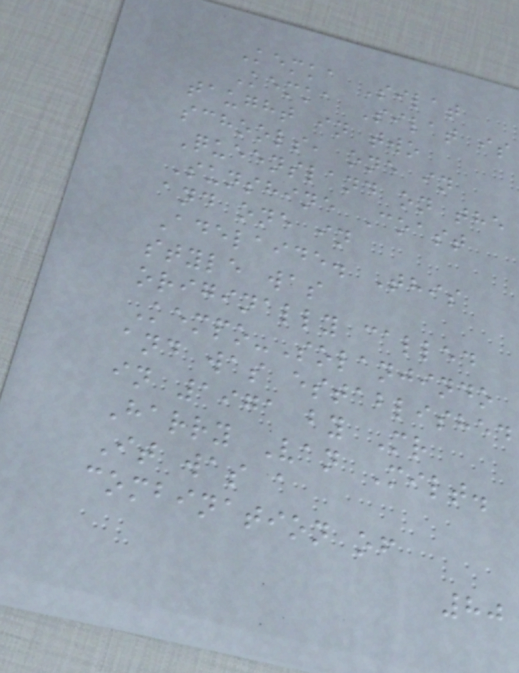Kemka Silat
Kemka Silat is
taught in two
schools, one in
Queensland on the
Sunshine Coast
and one in
Adelaide. This
style was
originally called
Kempo-Solanjindo
and was established
in 1971 by Mr
Harry Van Milt.
It was a
combination of
80
